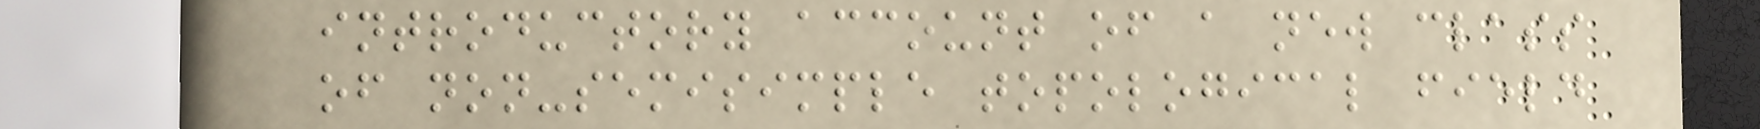introductory account of a new class
of non-semisimple topological field
